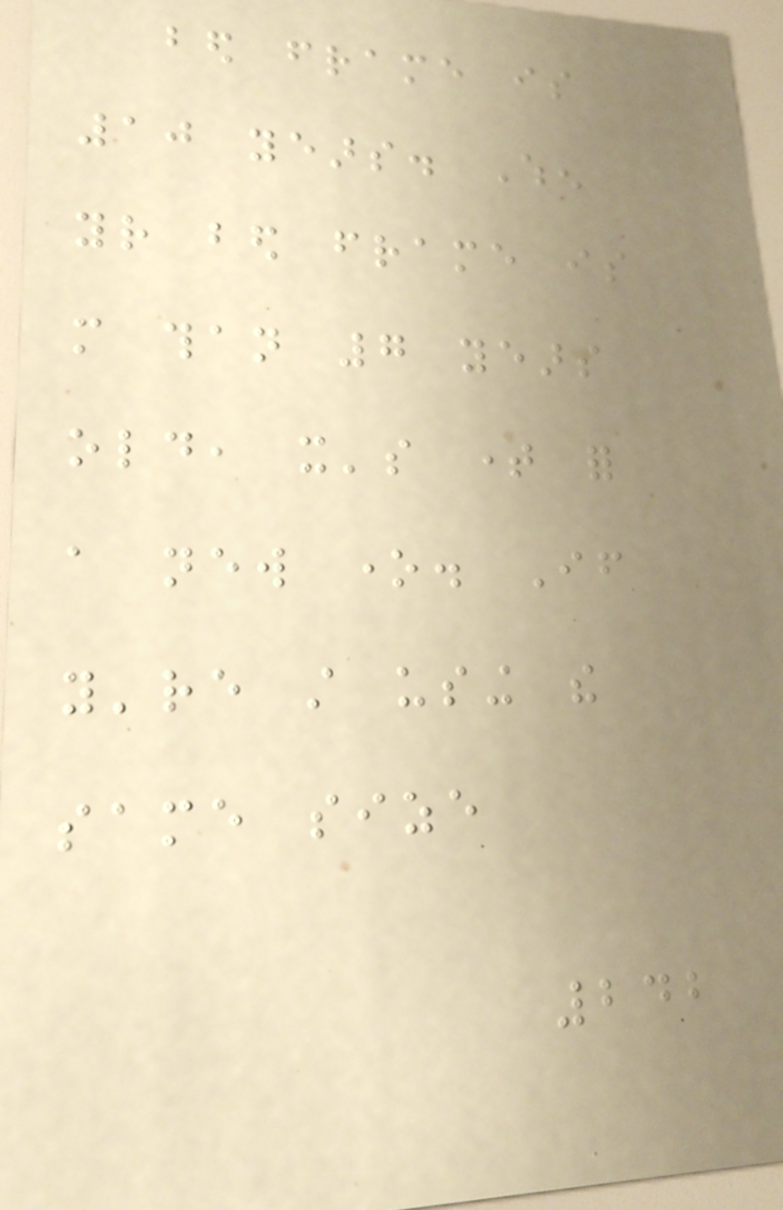bed frame is
10 years. When
your bed frame is
more than 7 years
old, it's time for
a new one. If
you're still using the
same size
242
